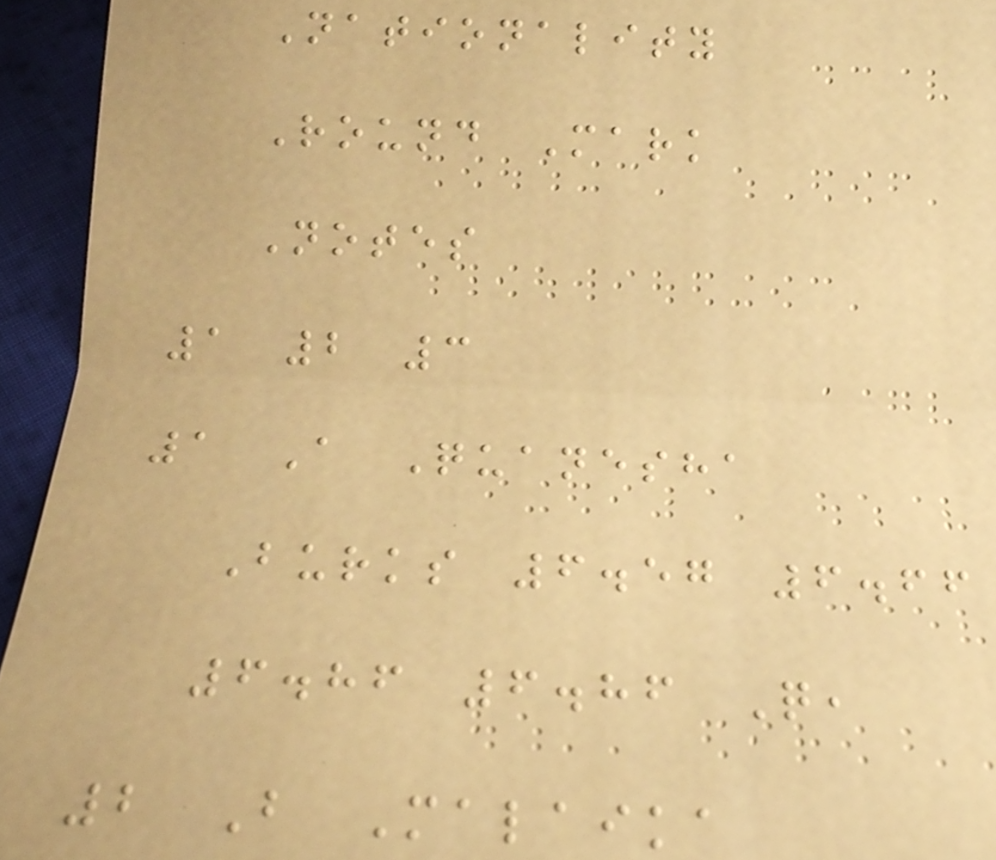Nationality
Round Mark
Notes
1 2 3
1 A Quanesha
Burks 6.57 6.66
6.86 6.86 Q,
2 B Malaika
